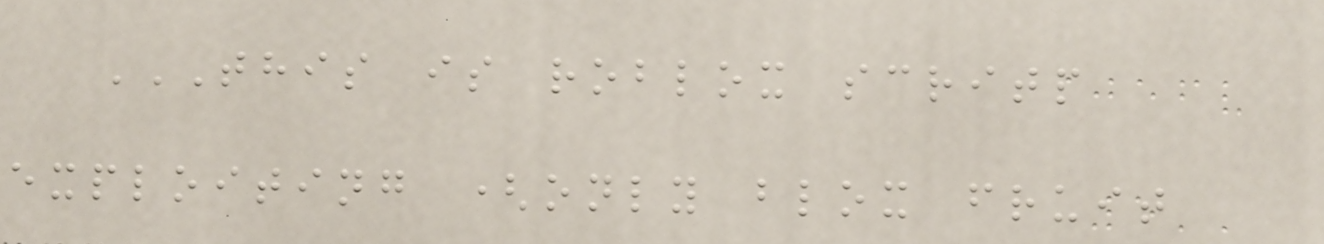THIS IS ROBLOX SCRITP
EXPLOITING (ONLY BLOX FRUIT
